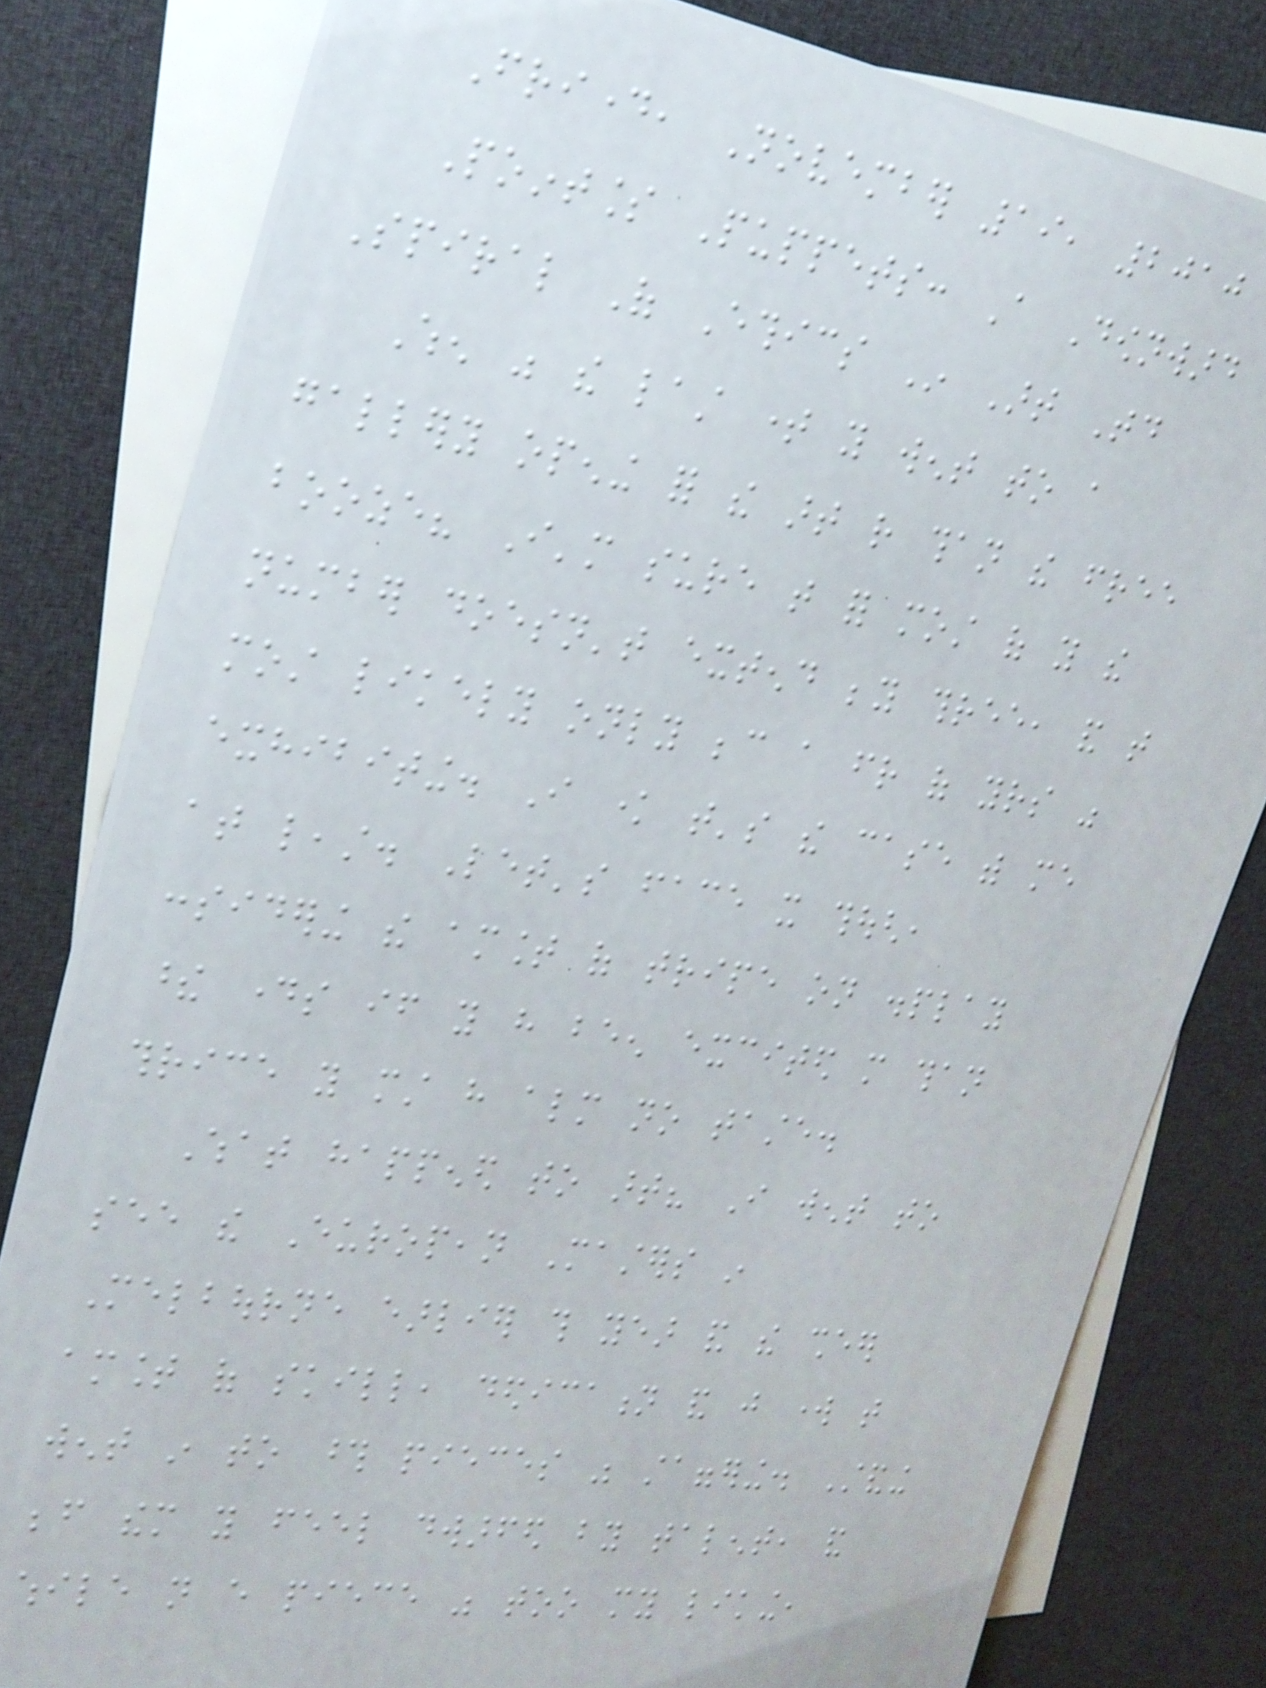Friday, November 19, 2010
Pointless Puppets: A Downward
Spiral Of Ethics In Art Today
When was the last time you went to a
gallery opening for the art rather than the free
booze? I'm sure that for most of you the
number doesn't extend beyond three, and that
most likely only because a friend of yours was
exhibiting. I know that's the case with me
at least. Let's face it though,
considering the amount of tripe on display
these days if you have been excited more than
thrice you must have almost no taste.
What happened to art? I went to
see the European Masters in
Melbourne earlier this year and the sheer
amount of skill, dedication and just work that
went in to those pieces was staggering. Standing
before them you feel dwarfed by talent, and
while not every piece was too my liking,
